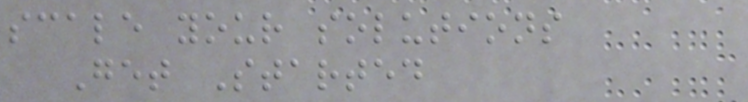scale your solutions
Get Started
